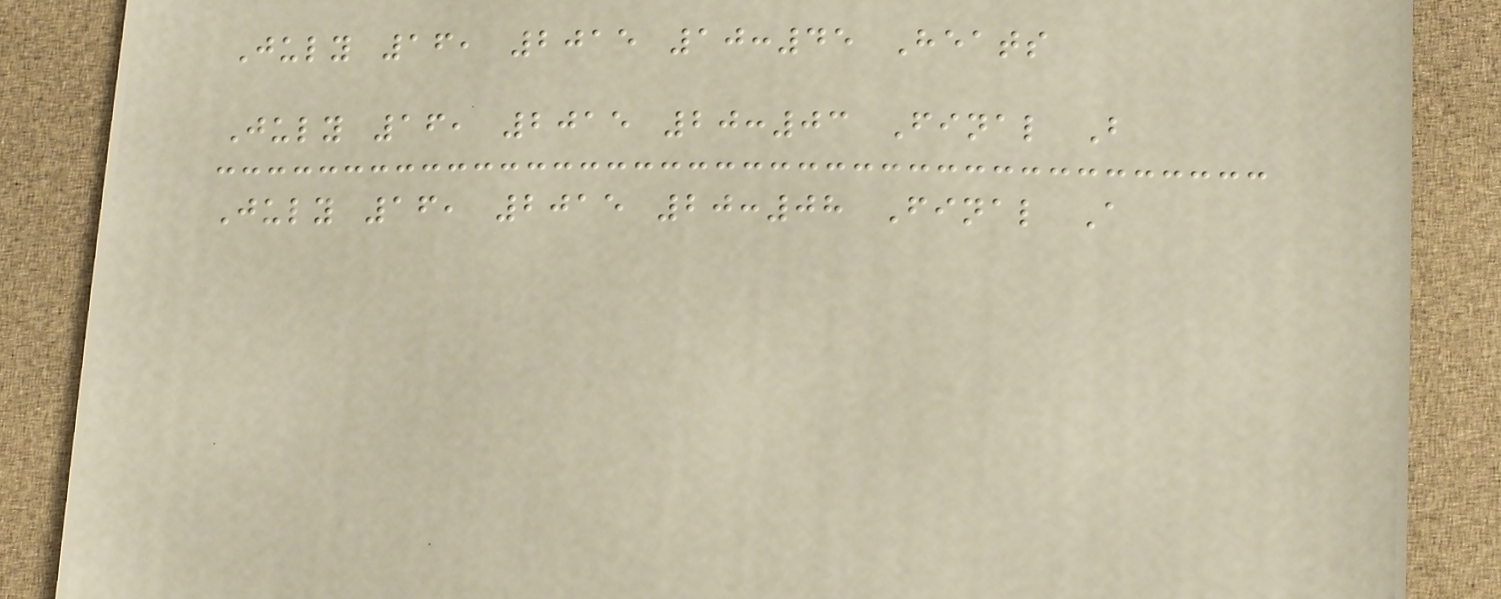July 16, 2015 10:45 Heats
July 16, 2015 20:03 Final B
July 16, 2015 20:08 Final A
